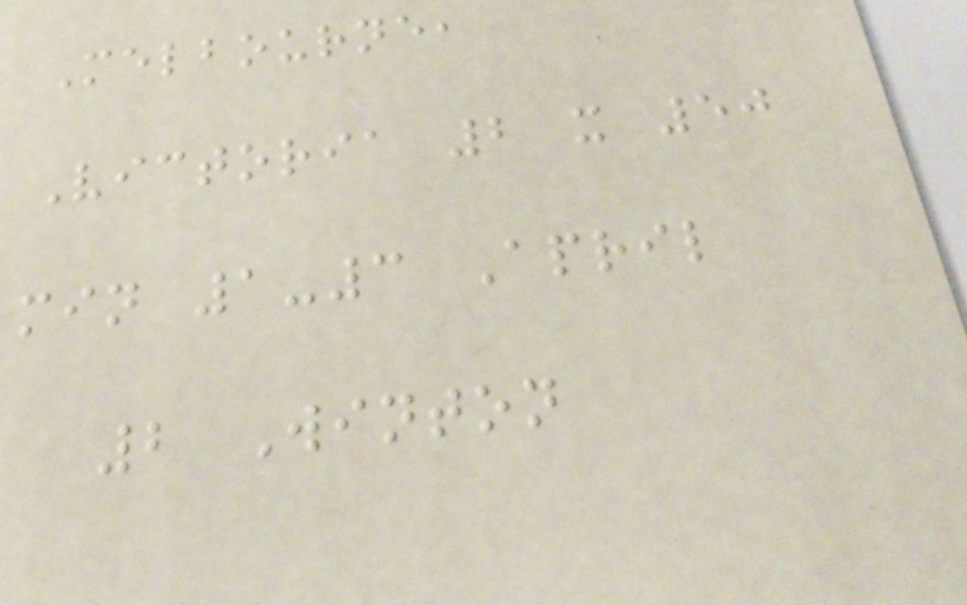Melbourne,
Victoria 2 x 50
min 1-3 April
2 Winton
